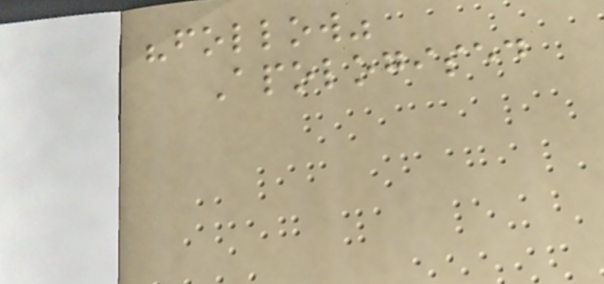"follow"
Apologised
